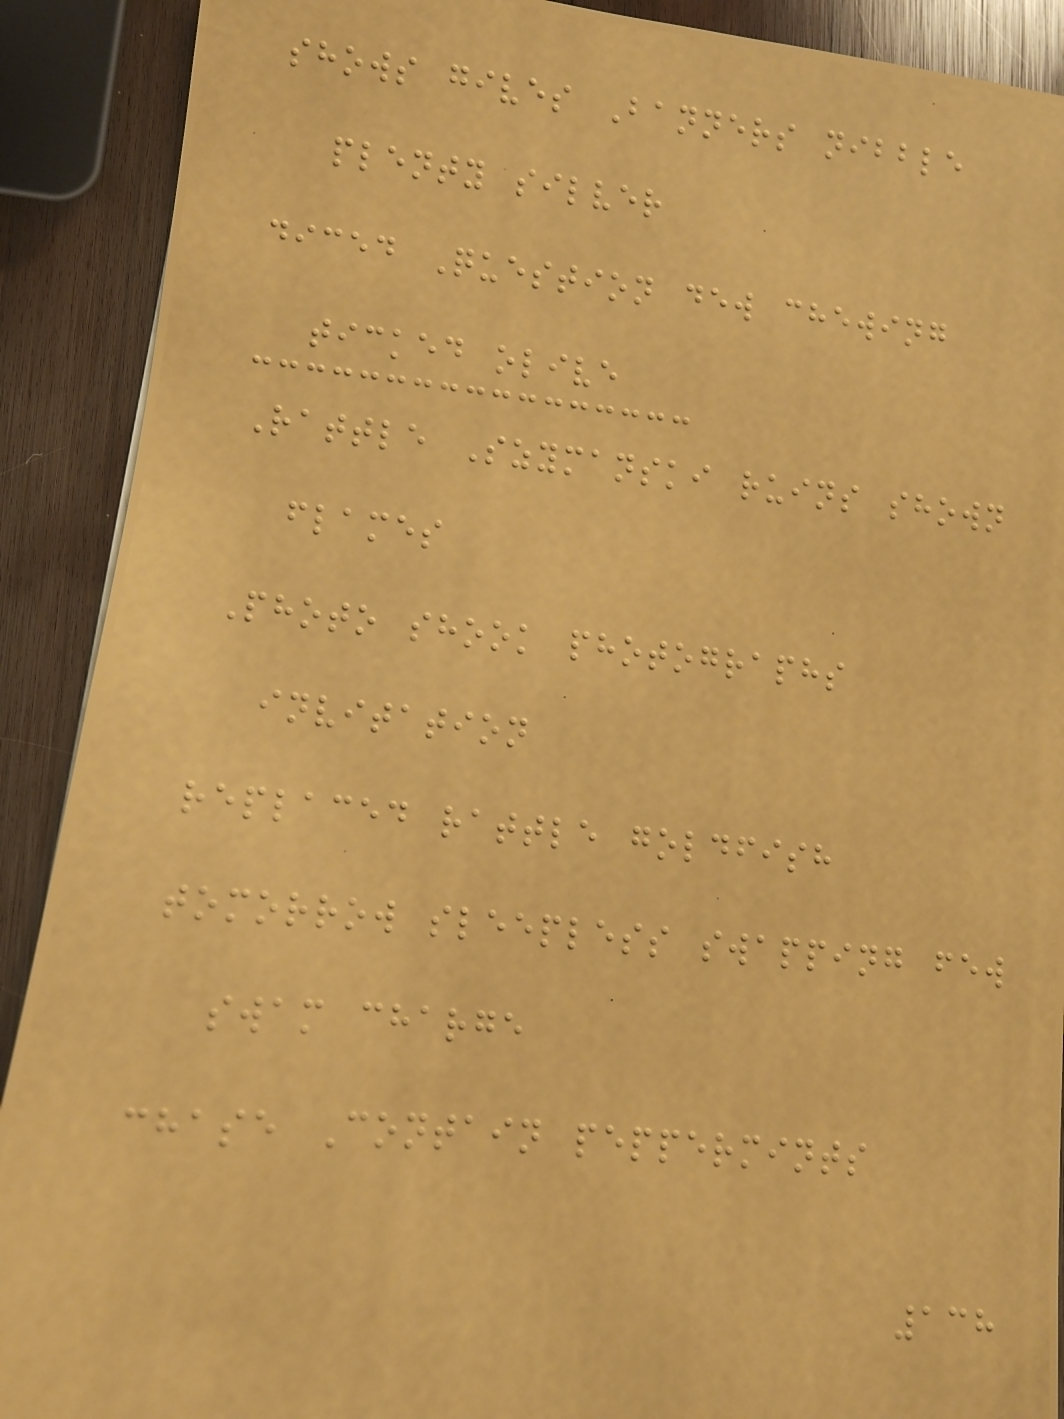shows gives Banners nibble
plenty silver
diced Question dew chewing
ticked olive
Rattle Szymanski ruins shown
flames
Photo shook photographs
invitation
replaced rattle goldfish
tomorrow sleepless swapping few
swam charge
chase Contain peppermints
138
